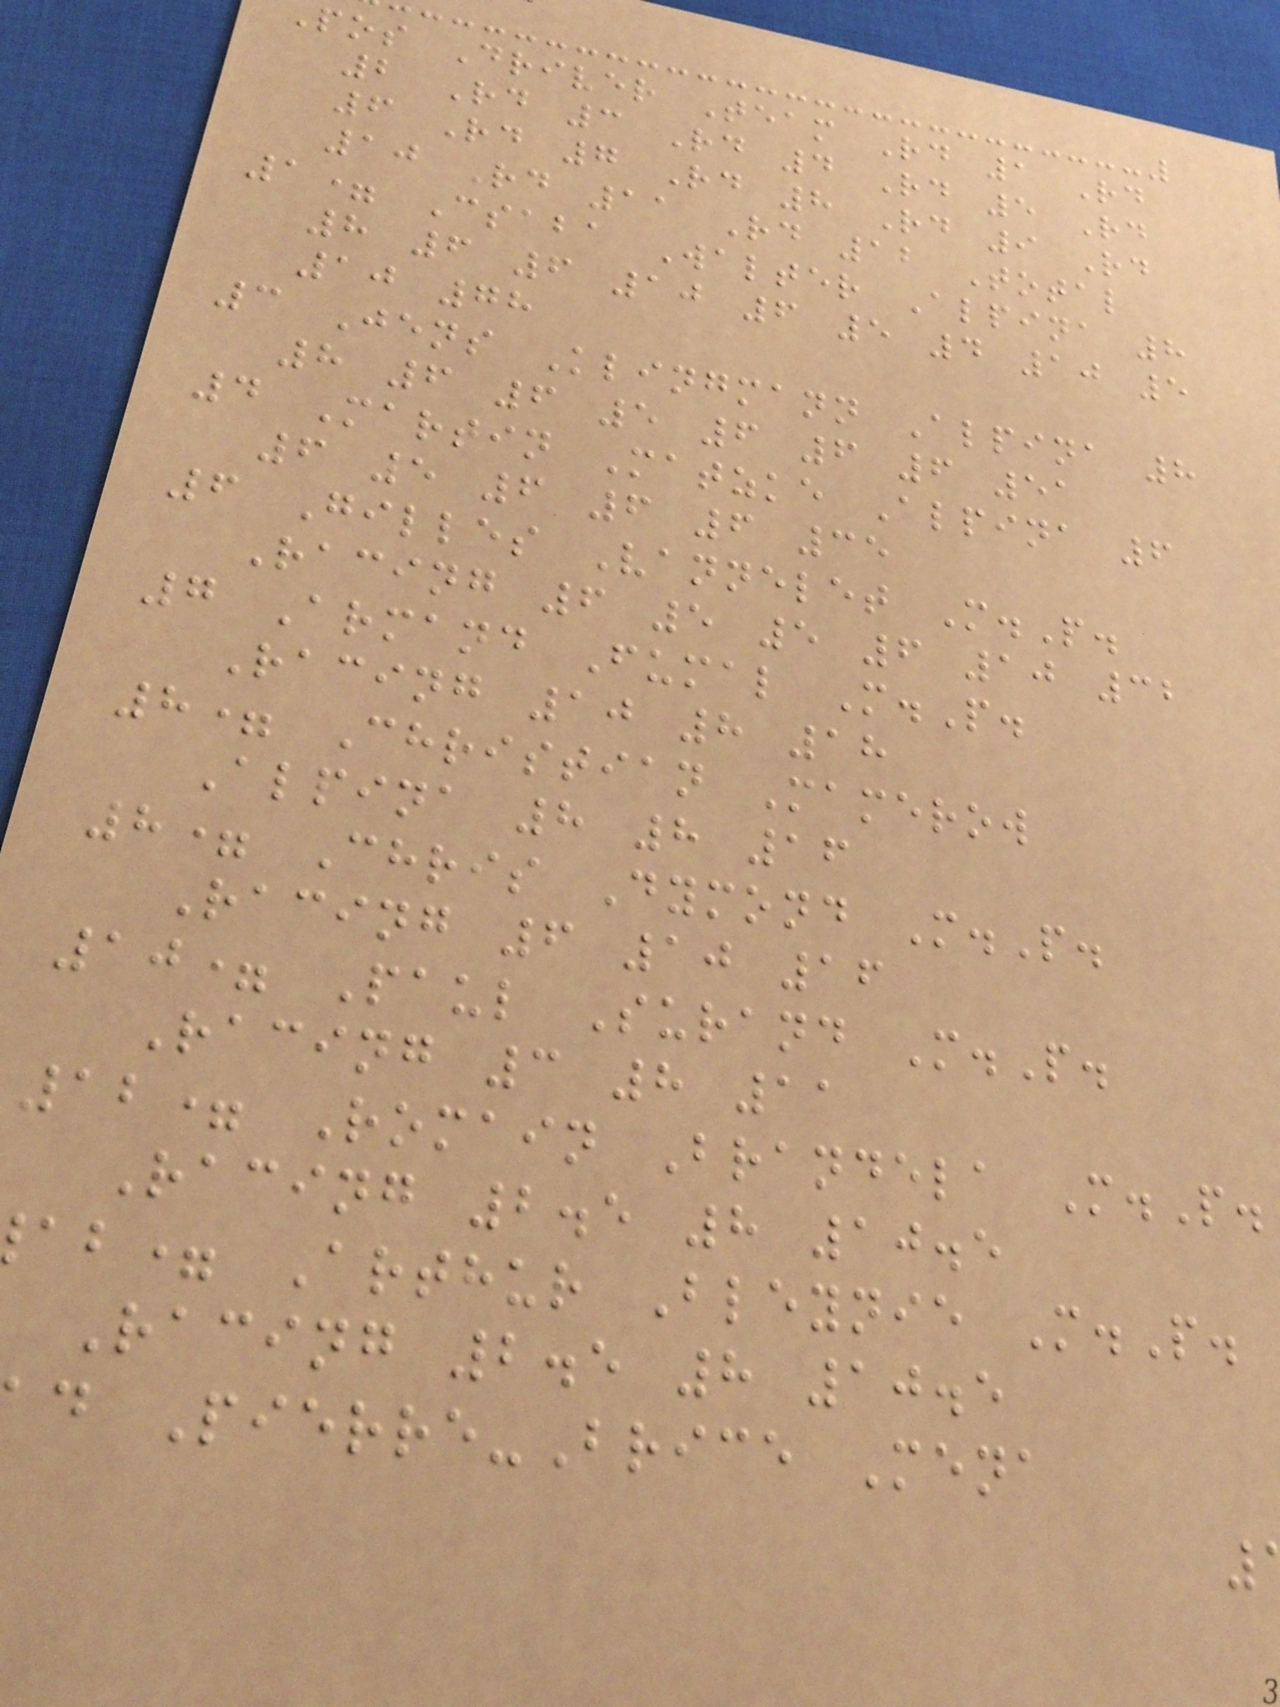pos Driver Team Rd 1 Rd
2 Rd 3 Rd 4 Rd 5 Rd
6 Rd 7 Rd 8 Rd 9 Rd
10 Rd 11 Rd 12 Total
1= Csaba Walter Alpina 8
8 6 6 10 6 5 4 10 5
10 78
3 Jens Klingmann Alpina 8
8 6 6 5 6 6 6 51
4 Martin Matzke Alpina 6
6 5 6 6 6 35
6 Gilles Vannelet M.P.
Racing 6 5 5 6 10 32
7 Armand Fumal M.P.
Racing 10 8 18
8= Christian Mamerow
Alpina 8 8 16
8= Chris Dymond M.P.
Racing 6 10 16
10= Paul Surand M.P.
Racing 3 8 11
12= Romain Brandela M.P.
Racing 2.5 8 10.5
ab= Arthur Bleynie M.P.
Racing 2.5 8 10.5
d Pierre-Brice Mena
